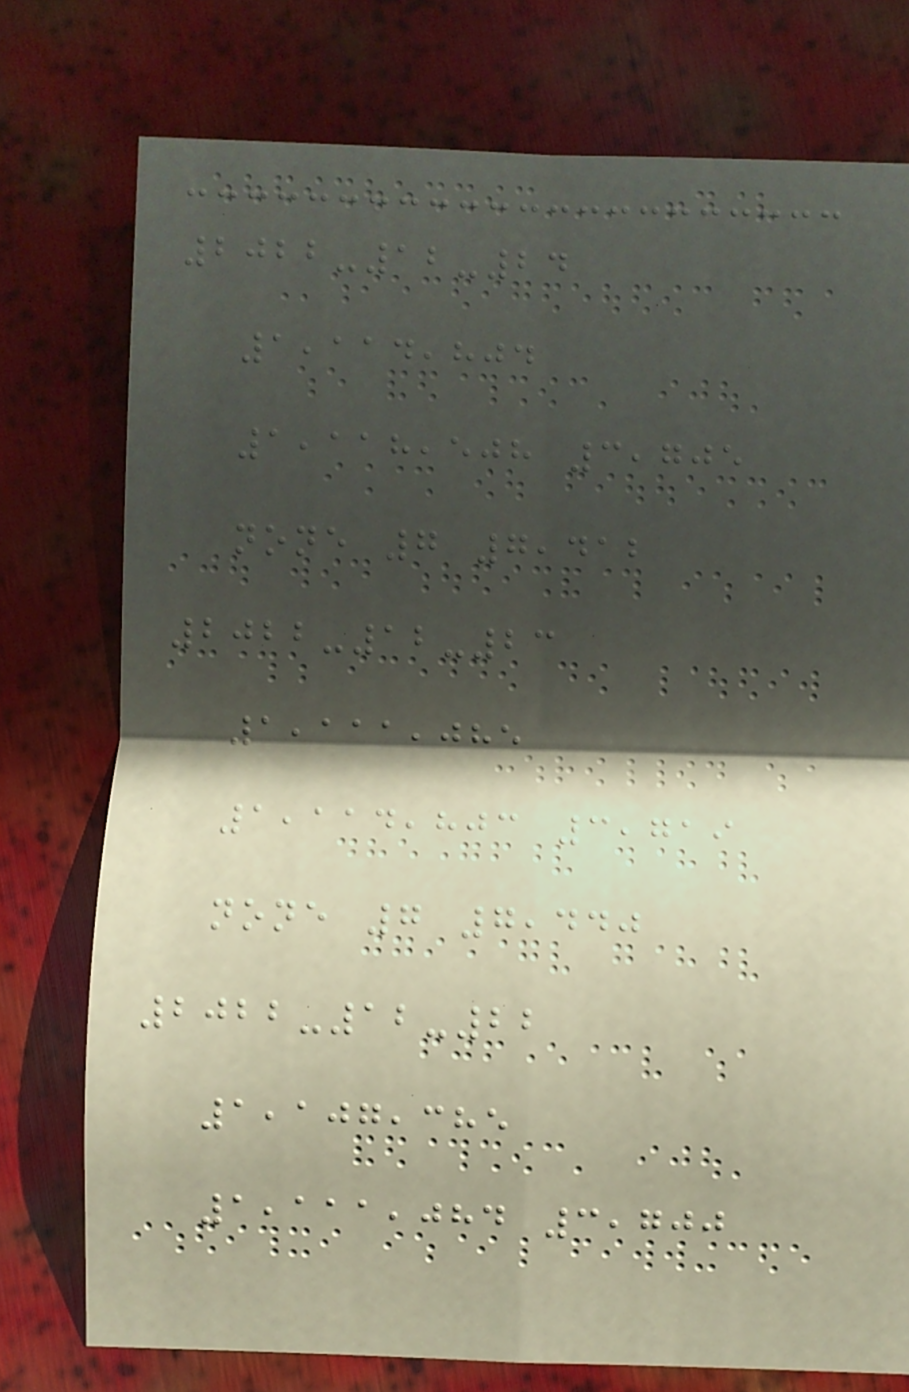2022-12-24
1,114,804
1,118,508 3,705
none 7 7,412
2022-12-23
1,111,085
1,114,803 3,719
none 7 7,440
2022-12-22
1,107,385
1,111,084 3,700
